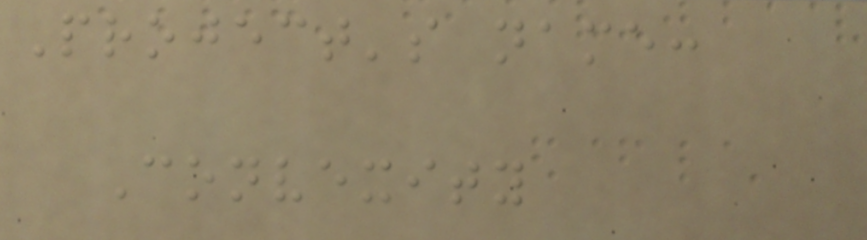Project's name:
Convexity
